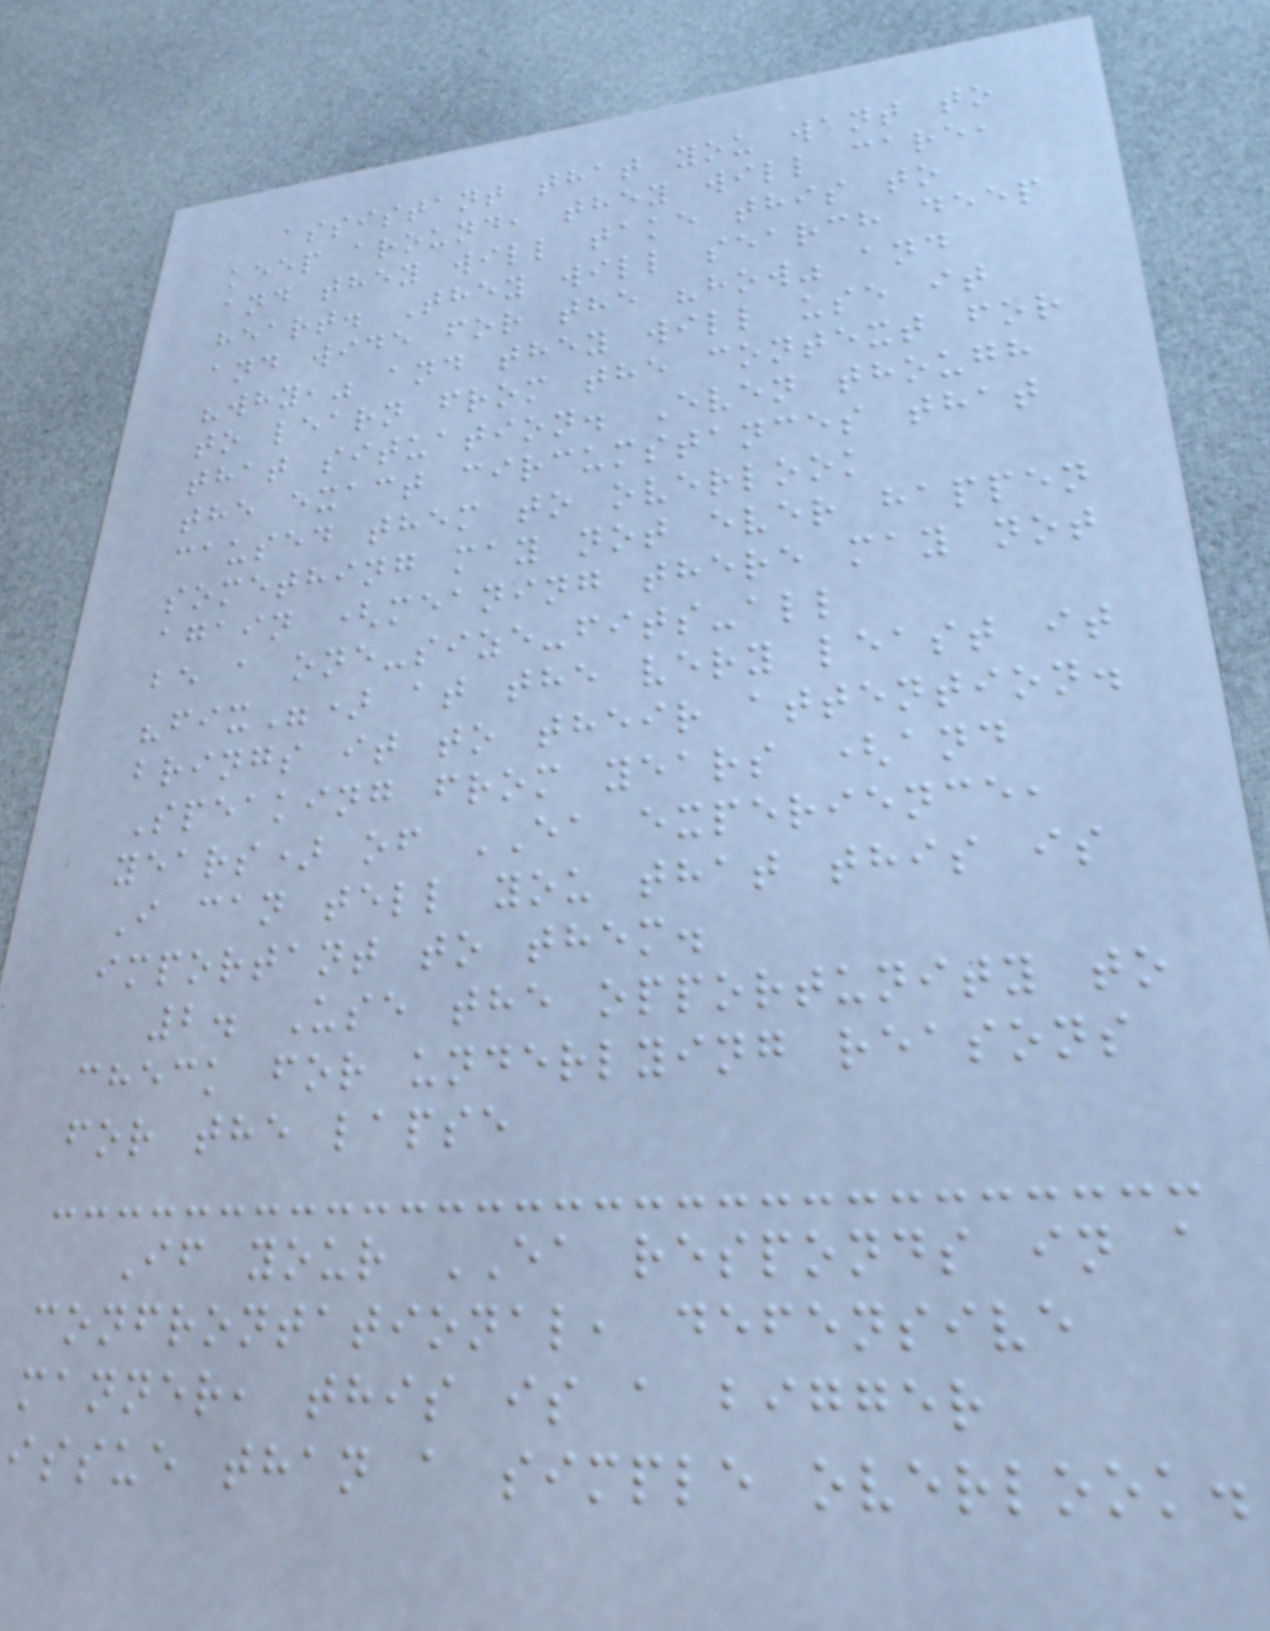assistant that you want to
keep around, they will care,
and they will take this to
heart. They will search deep
and wide for the "how" and
"why," and they will use it
to learn from the context for
that situation. Even though
the exact circumstances that
caused them to overlook
something may not ever happen
again (meaning there may not
be a one-size-fits-all
"fix") at the very least it
brings it to their attention.
Speaking from years (and
years) of EA experience,
I can tell you that this is
important to them.
2. Use the opportunity to
check for underlying reasons
for the lapse
If your EA responds in a
confrontational, defensive
manner, this is a bigger
issue than a simple overlook.
